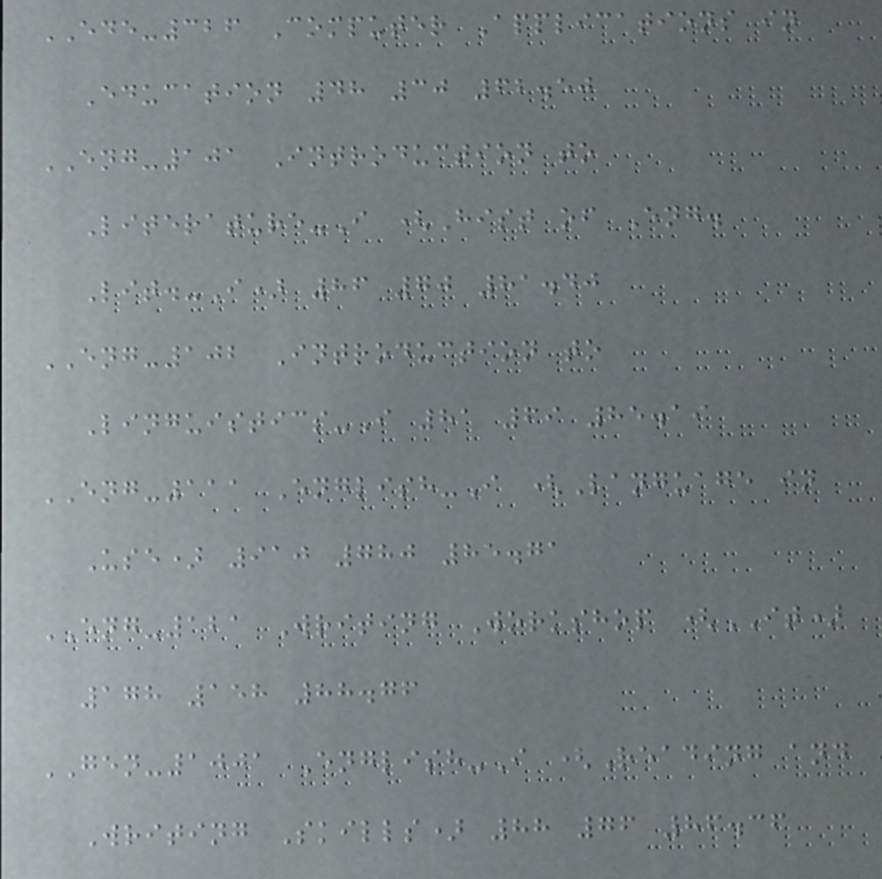EDE-326 Computer Applications in
Education 48 30 62.50
ENG-101 Introduction to
Literature-I (Hist of Eng.
Lit.-I) 86 70 81.40
ENG-102 Introduction to
Linguistics-I 81 69 85.19
ENG-111 English-I (Language in
Use) 910 780 85.71
ENG-121 Writing Workshop (IT)
178 158 88.76
GEN-1001 English-I (Reading and
Writing Skills) 88 76 86.36
